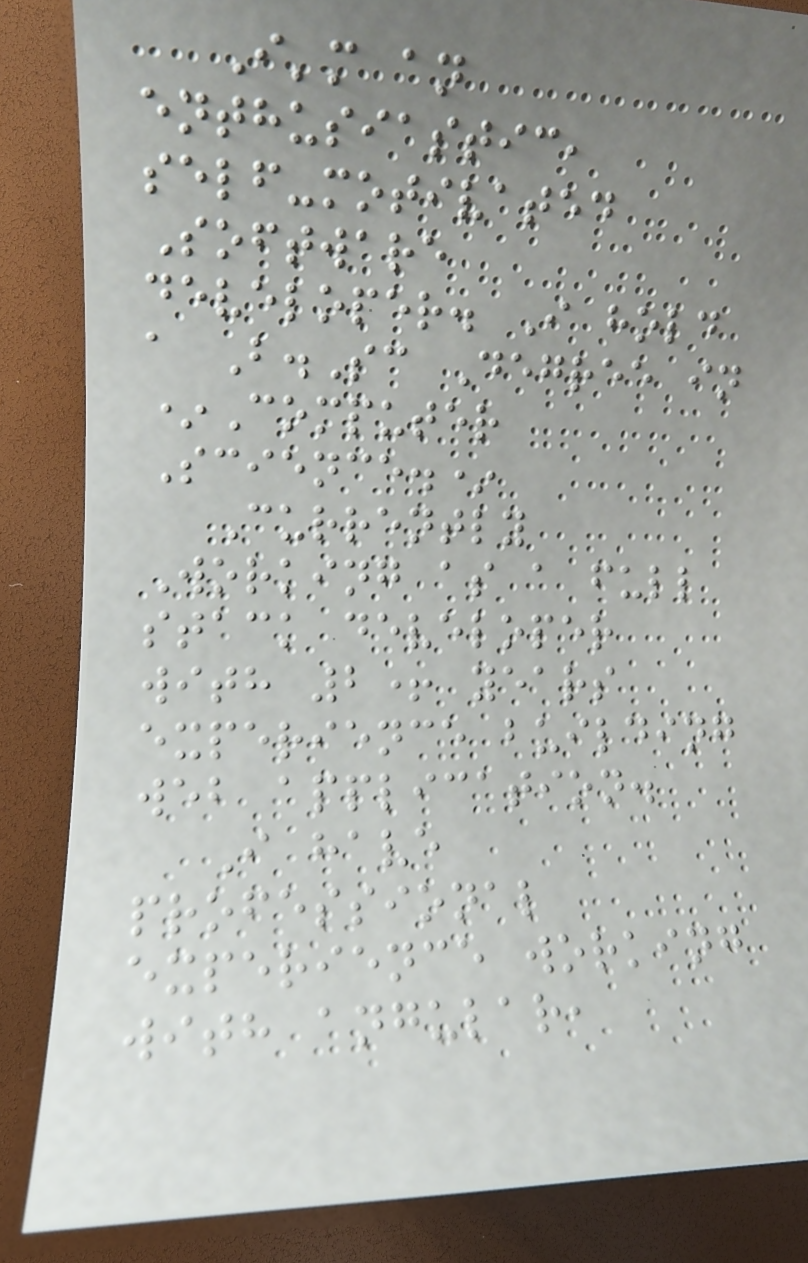I'm an
enthusiastic,
self-motivated
Software
developer. I hold
a B.Sc Degree in
*Computer
Science.*
Currently
Working as a full
stack developer
with 2+ years
experience building
web application.
I have
professional
experience working
with angular,
